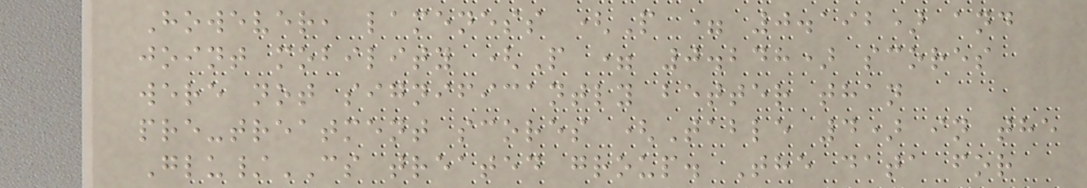However, lameness (P = 0.192) and
joint mobility (P = 0.248) scores
were not significantly better than
pre-treatment scores (Table 4) in the
Glu/CS treated group. The data for
